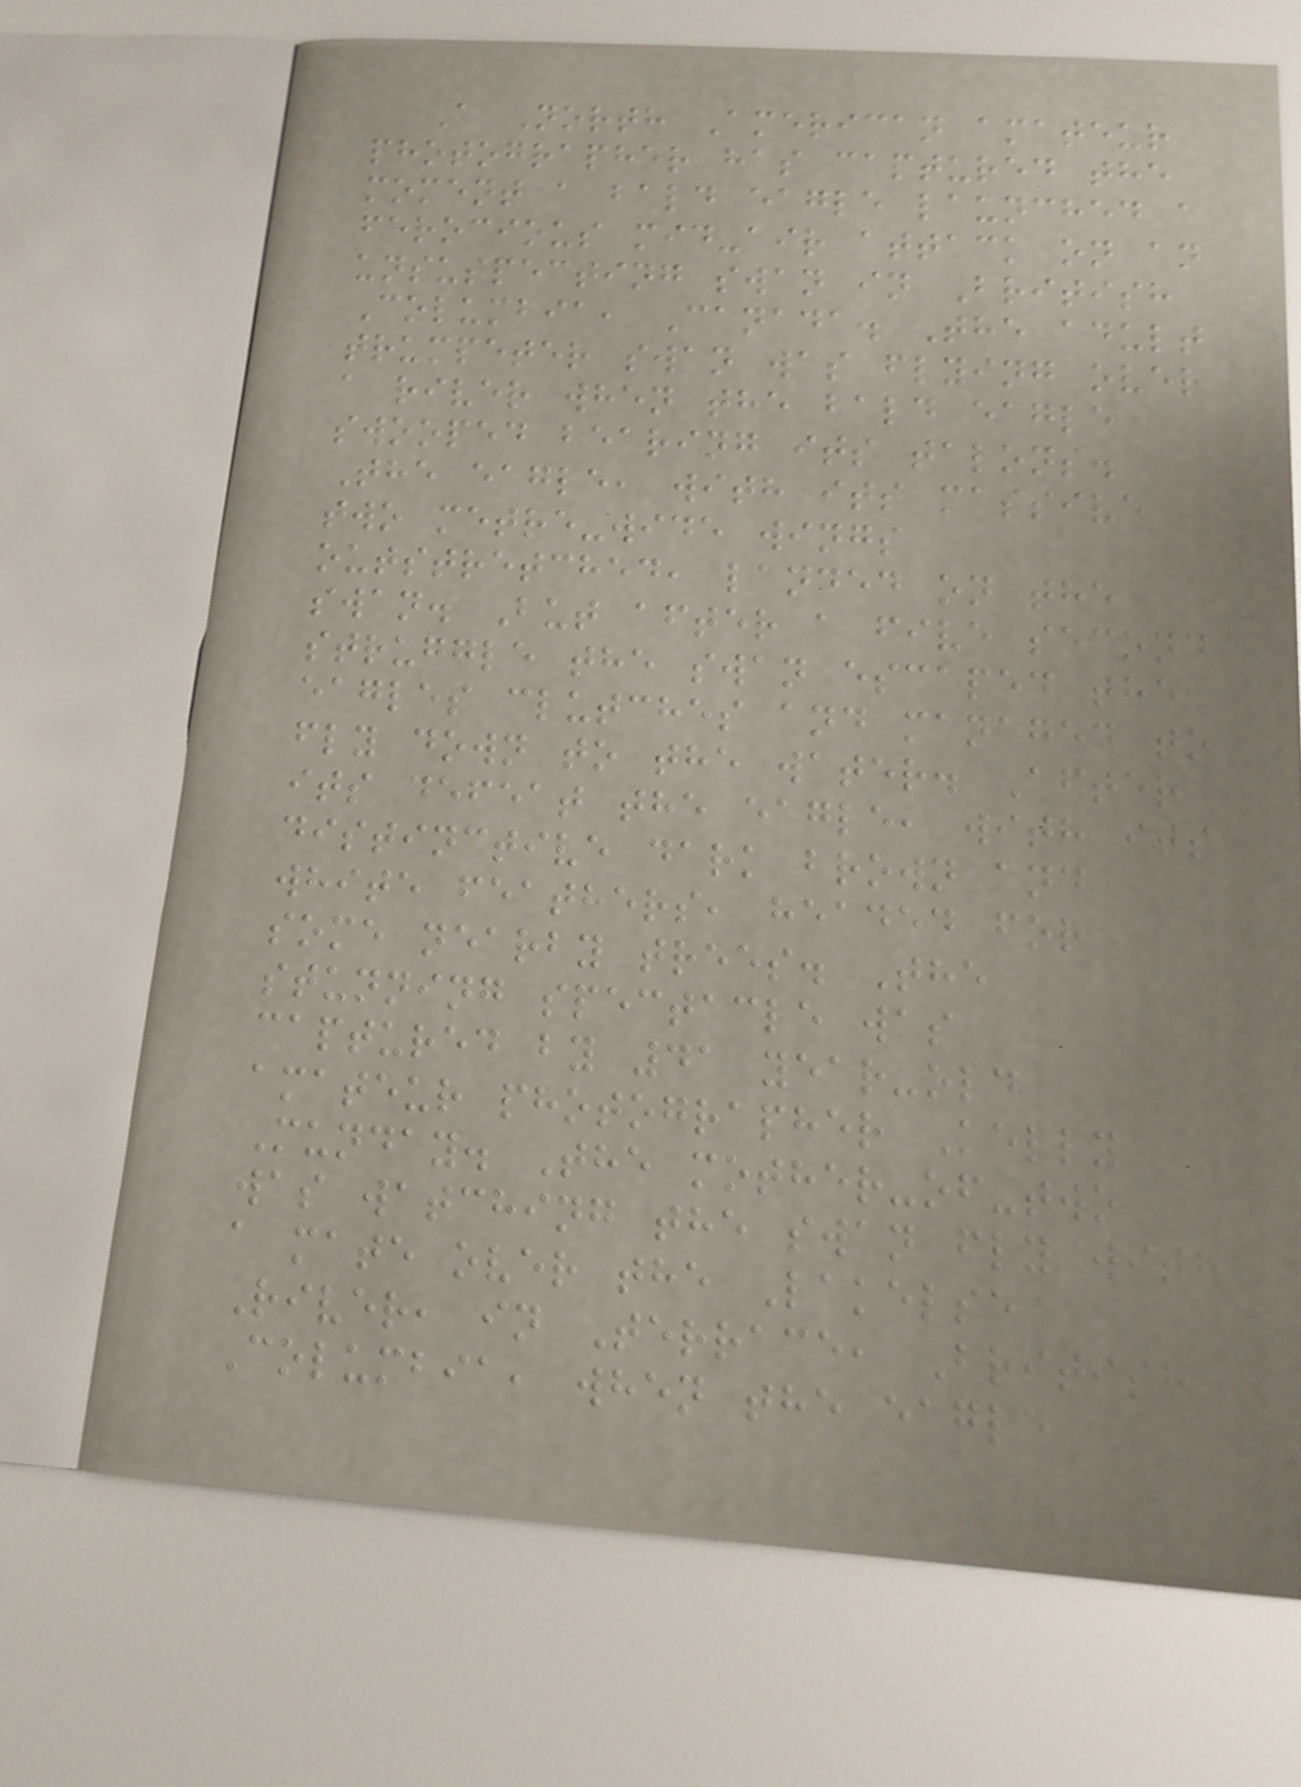A North American amateur
photographer has captured the
moment a bald eagle launched a
ferocious mid-air attack on an
unsuspecting swan in British
Columbia, Canada. The adult
trumpeter swan was flying over
a river when the bald eagle
swooped bearing its talons.
The eagle, with its massive
two metre-wide wings
outstretched, landed on the
swan. But after a five second
struggle the swan escaped the
eagles clutches and managed to
fly down to the water. After
its defeat the eagle, with its
distinctive dark brown and
white feathers, headed for
some nearby trees. The
stunning spectacle was
captured by 41 year-old
amateur photographer Kelly
Munday. The mother-of-two
was watching the swan fly with
a mate over the Lakelse
River, in Terrace, British
Columbia, when the eagle
